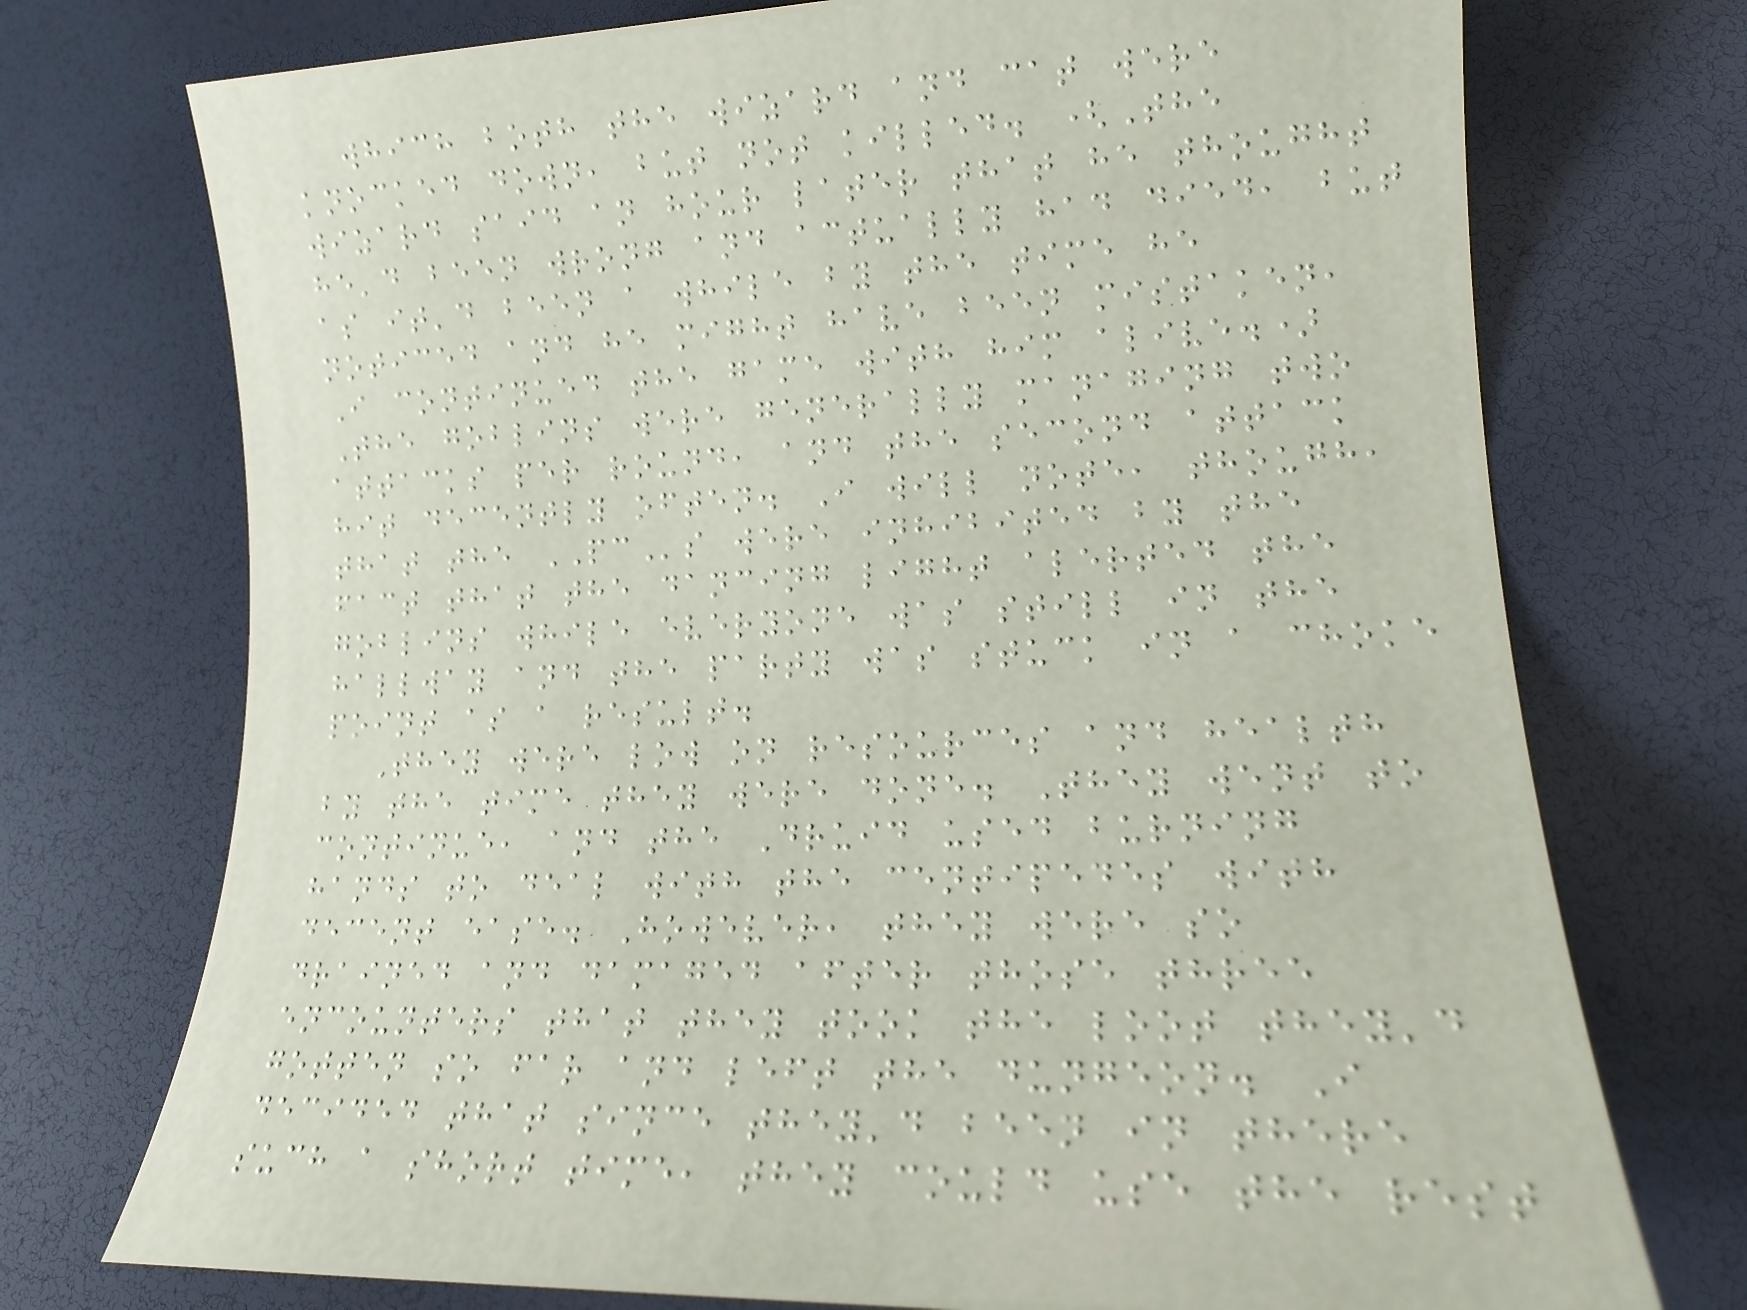which both the wizard and cat were
knocked down, but not killed. (The
wizard said an hour later that he thought
he'd been wrong and actually had died, but
as it'd been a while by the time he
noticed and he might have been mistaken,
I continued the game with him alive.)
The goblins were generally managing two
attacks per round, and the second attack
hit decently often. I will note, though,
that the PCs were inhibited by the
fact that the dancing light alerted the
goblins while everyone was still in the
hallway and the party was stuck in a choke
point as a result.
They were low on resources and health
by the time they were done. They went to
continue, and the Druid used burning
hands to deal with the centipedes with
decent ease. However, they were so
drained and damaged after those three
encounters that they took the loot they'd
gotten so far and left the dungeon. I
decided that since they'd been in there
such a short time, they could use the rest
